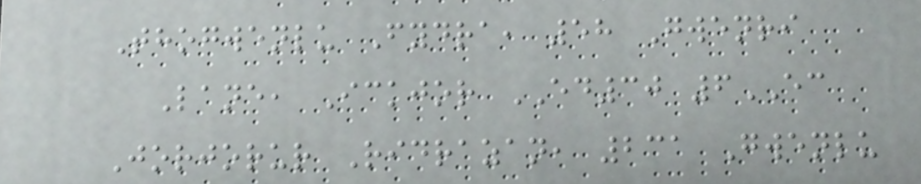Thogwenlu Fydra, 58 Gwenri
Lane, Ickjor ED30 6EC
Jorjorur Ridrazan, 231 Gwenlu
